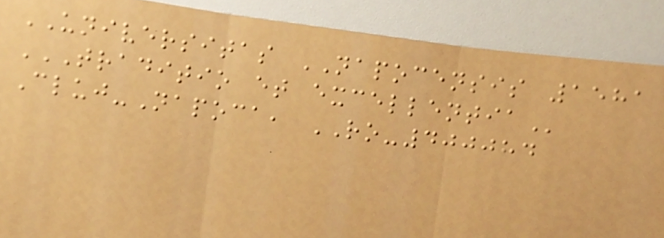UNIVERSITAS NAPOCENSIS 1581
TRADITIO ET EXCELLENTIA
Cluj-Napoca, RO-400084
